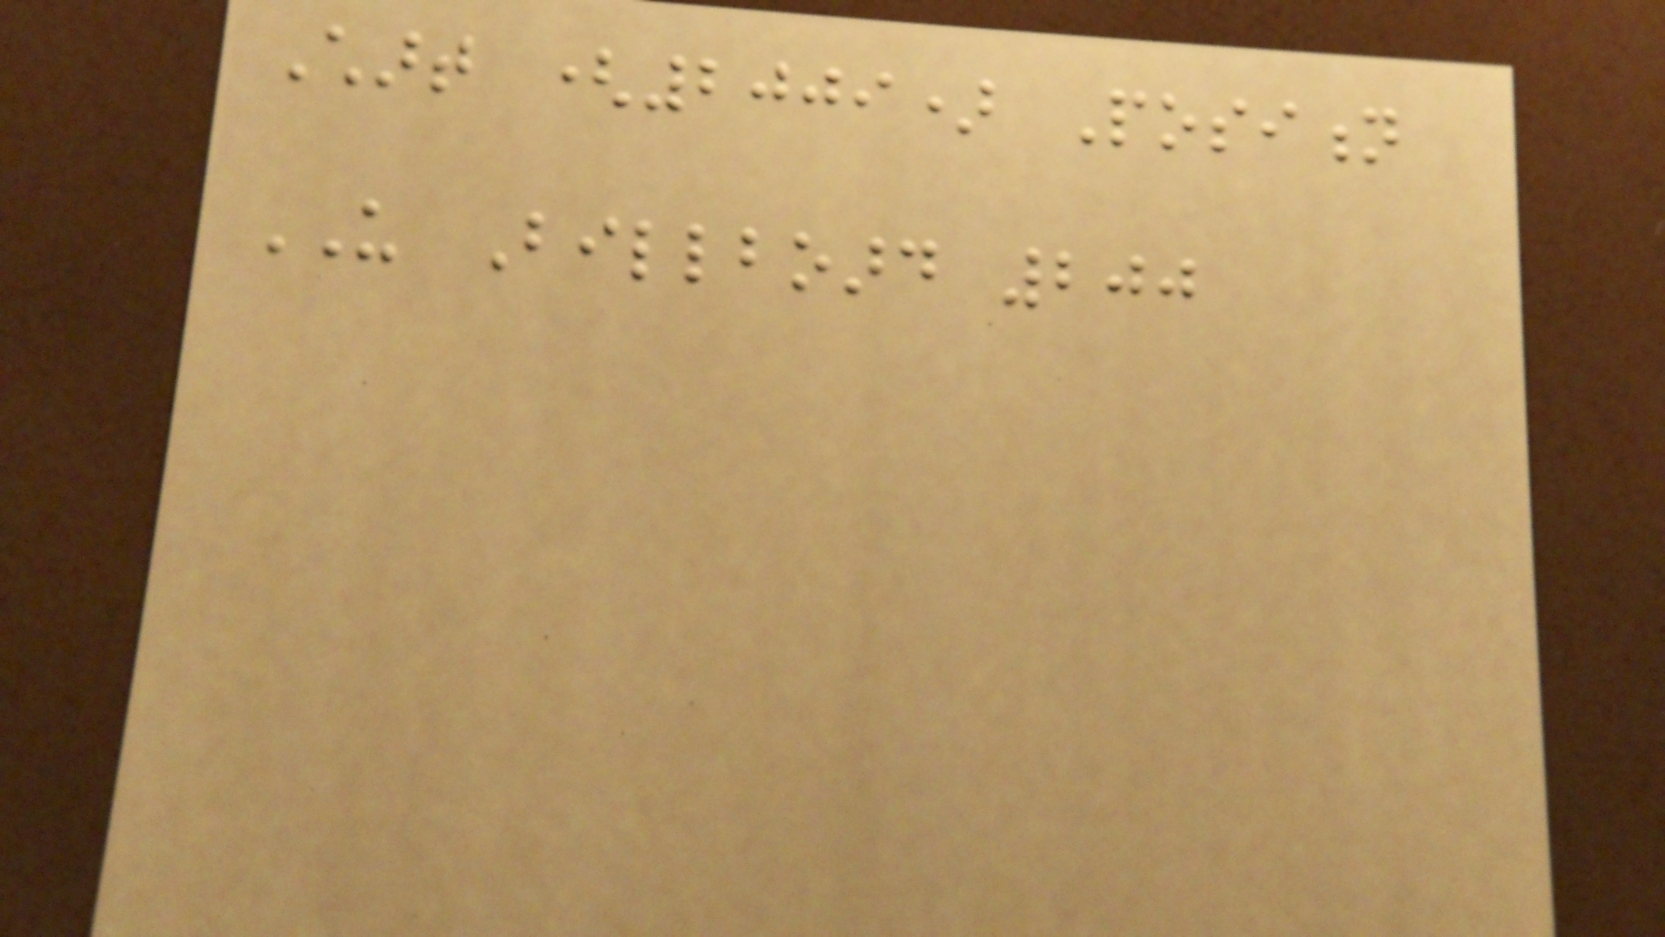Chart (2009) Position
US Billboard 200
